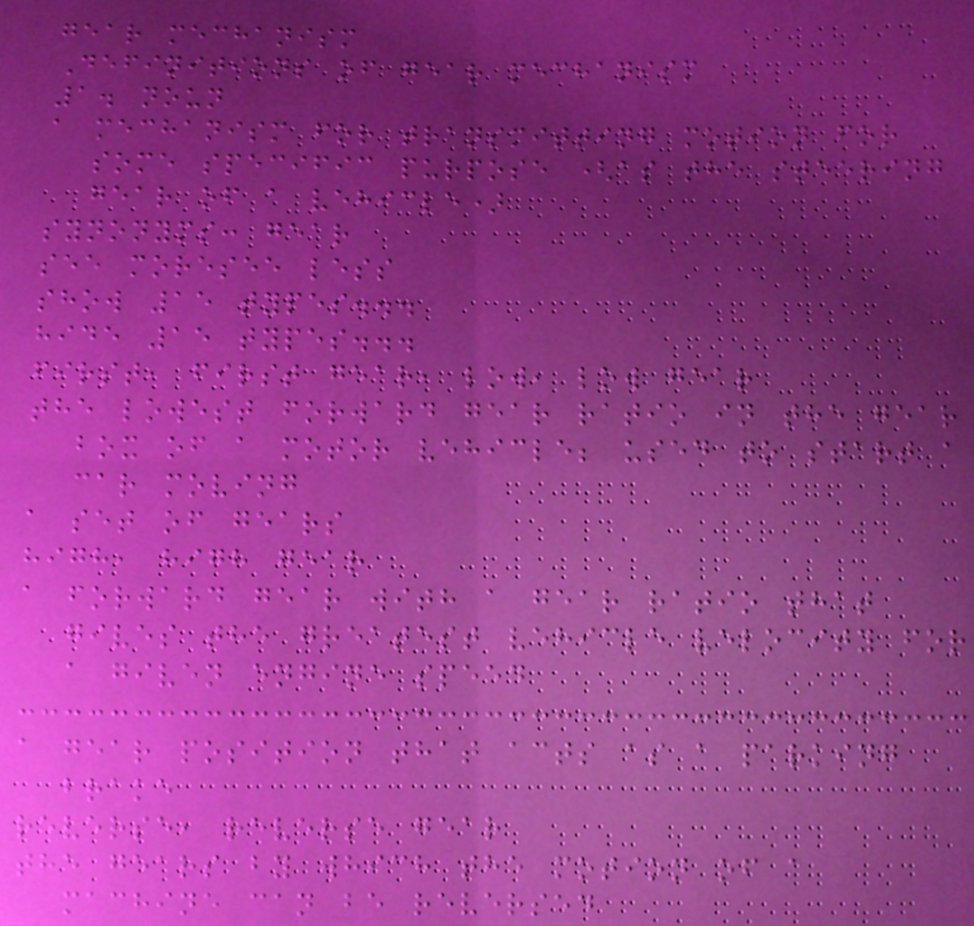gear mechanism
Definitions of gear mechanism
1. noun
a mechanism for transmitting motion for
some specific purpose (as the steering
gear of a vehicle)
synonyms: gear
see moresee less
show 15 types...
hide 15 types...
first, first gear, low, low gear
the lowest forward gear ratio in the gear
box of a motor vehicle; used to start a
car moving
a set of gears
high, high gear
a forward gear with a gear ratio that
gives the greatest vehicle velocity for
a given engine speed
a gear position that acts as a parking
brake
reverse, reverse gear
the gears by which the motion of a
machine can be reversed
